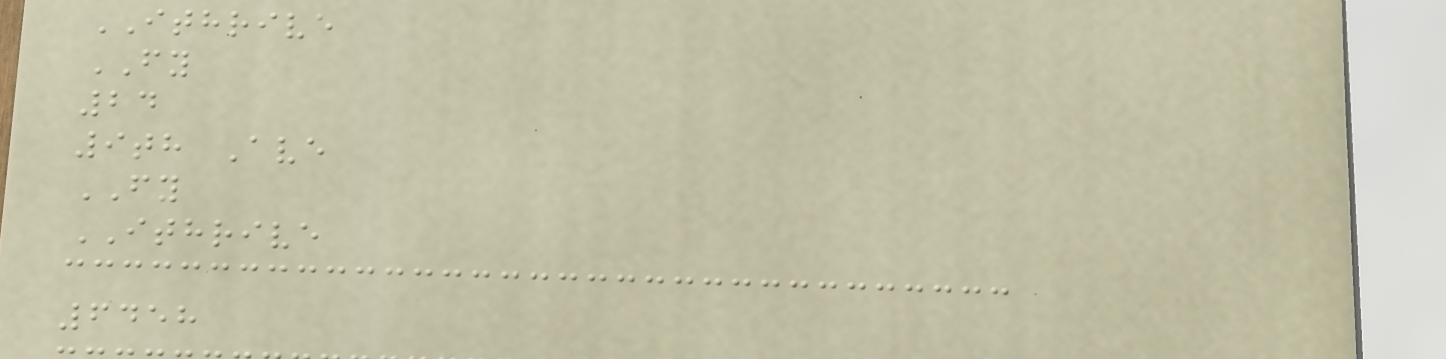ITHRIVE
FY
24
9th Ave
FY
ITHRIVE
6458
